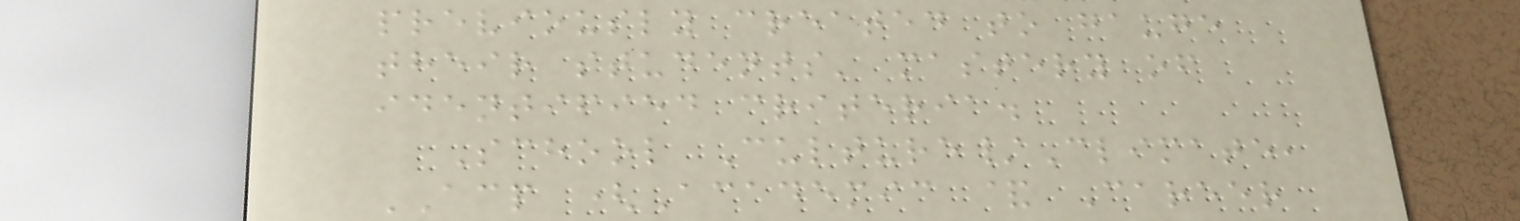previously created to gauge
their students' mastery of
identified criteria.
School Culture/Climate,
ACP (Academic & Career
